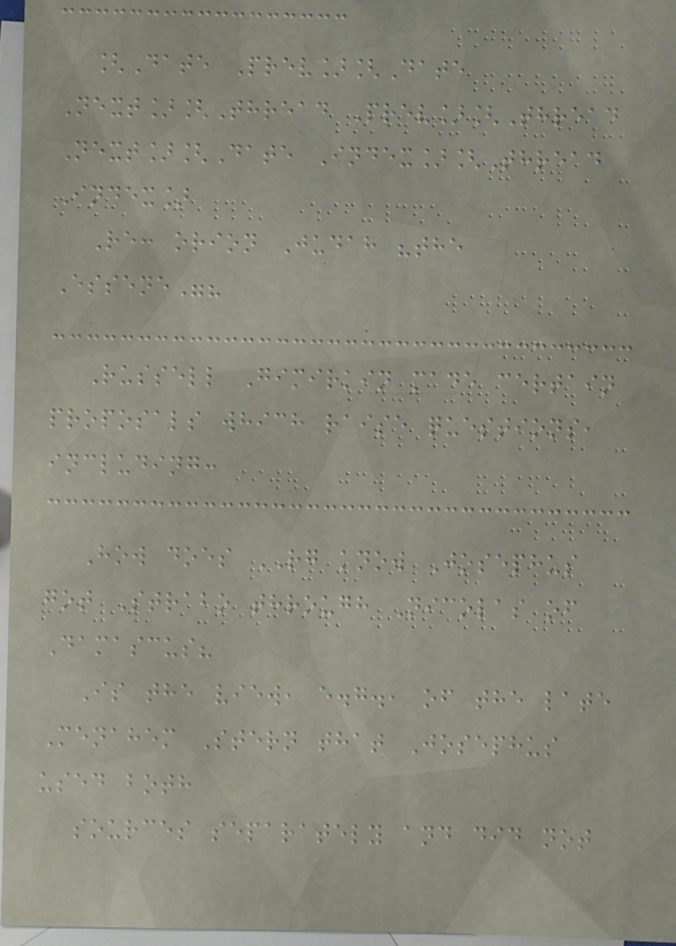[Date Prev][Date
Next][Thread Prev][Thread
Next][Date Index][Thread
Index]
Re: orion Judah "the
Essene"?
Russell Gimirkin made certain
proposals which raise questions,
including:
How does RG know Josephus
got Strabo through Nicolas of
Damascus?
Is the view, e.g., of the late
Menahem Stern that Josephus
used both
sources separately and did not
